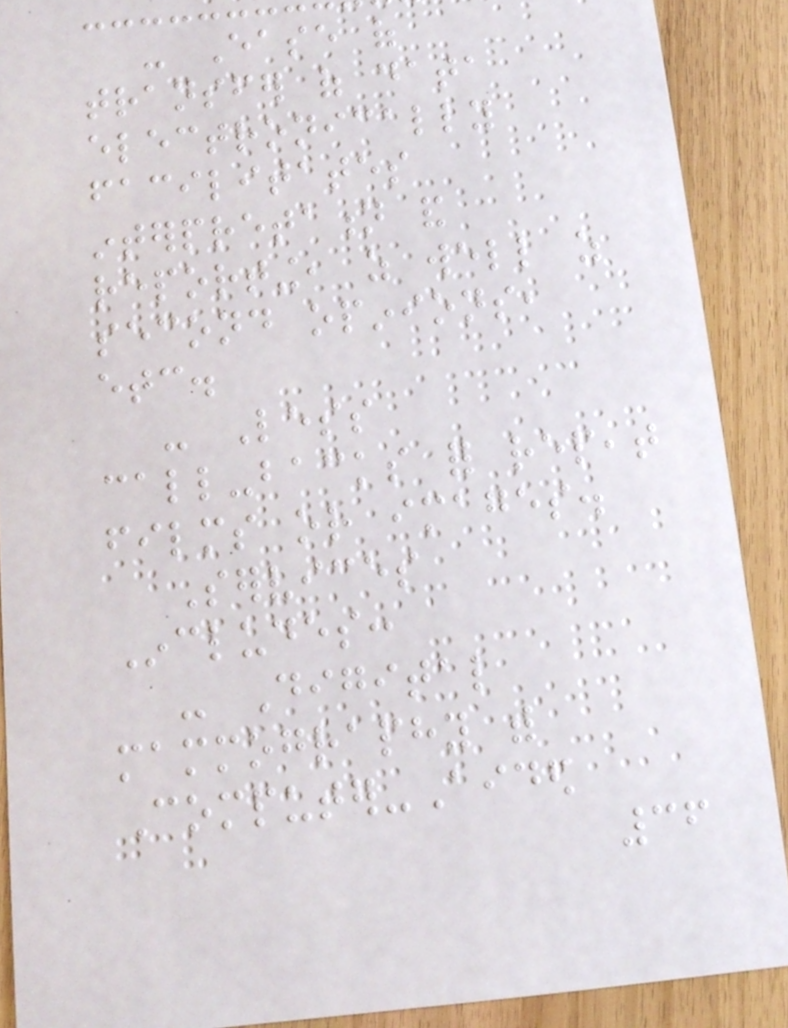- Ease of
transfer of data
electronically
facilitates
interpretation and
reporting, as well as
second opinions,
etc.
- Less
call-backs for repeat
films or images.
Services
Includes:
- Digital
mammography with
Computer-Aided
36
